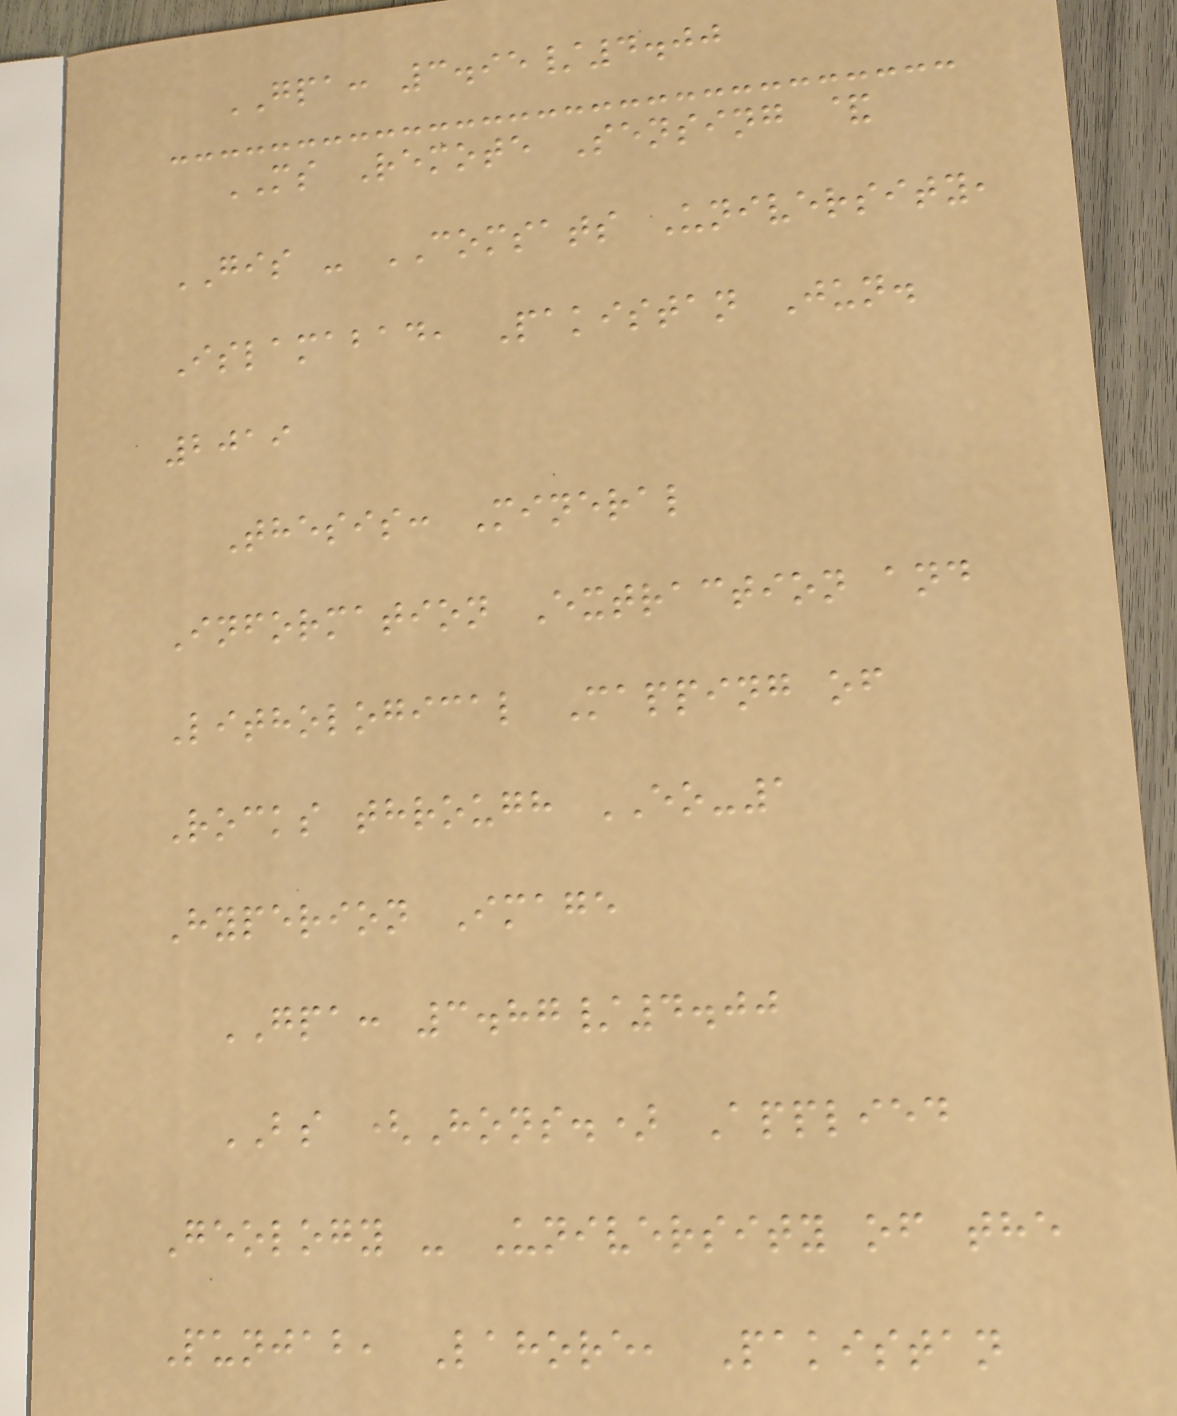GPA: 3.95/4.00
MS Remote Sensing &
GIS - COMSATS University,
Islamabad, Pakistan Jun.
2019
Thesis: Mineral
Information Extraction and
Lithological Mapping of
Rocks through EO-1
Hyperion Image
GPA: 3.87/4.00
BS (Hons.) Applied
Geology - University of the
Punjab, Lahore, Pakistan
